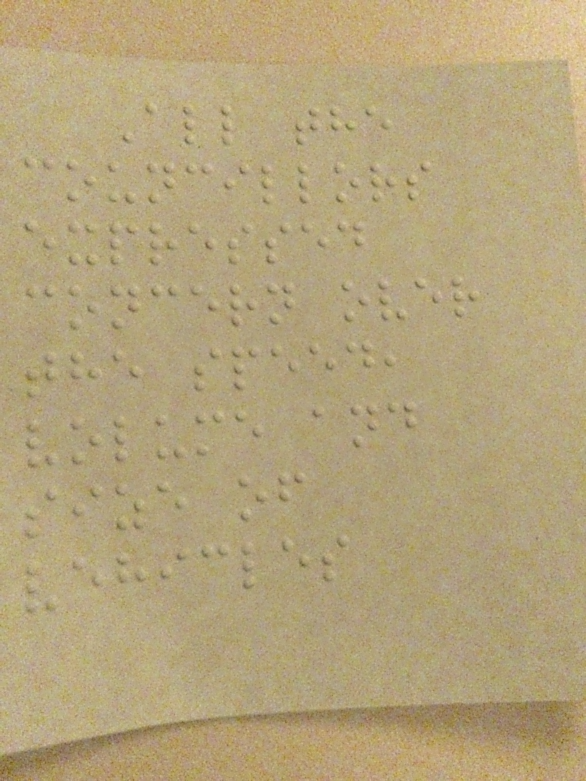All the
councillors
expressed
concern over
the speed,
volume and
size of
vehicles
